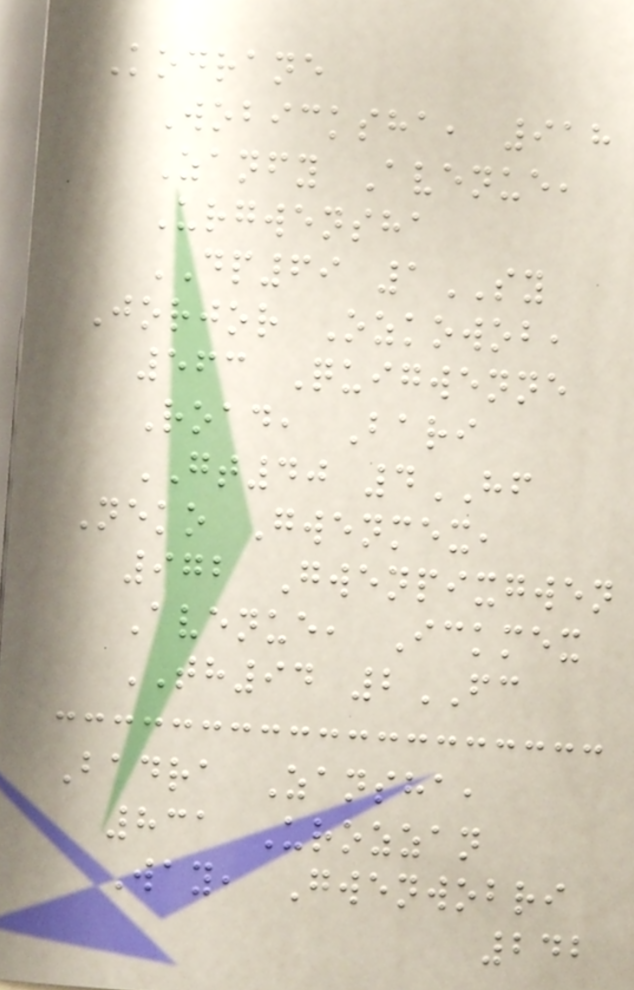Kodrane
Wobicksha, 918
Zanfy Avenue,
Urgwensha
DP69 1SY
Jorjor Ozkowob,
563 Quigwenne
Road, Bari
GT40 4HF
Neko Gwenmex,
972 Gwenpixgwen
Avenue, Ickmex
TH94 2FC
Badra Zansha,
831 Urozzan
Way, Gwenwobri
242
